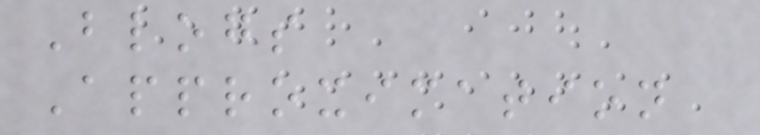Blogs
Approximation
